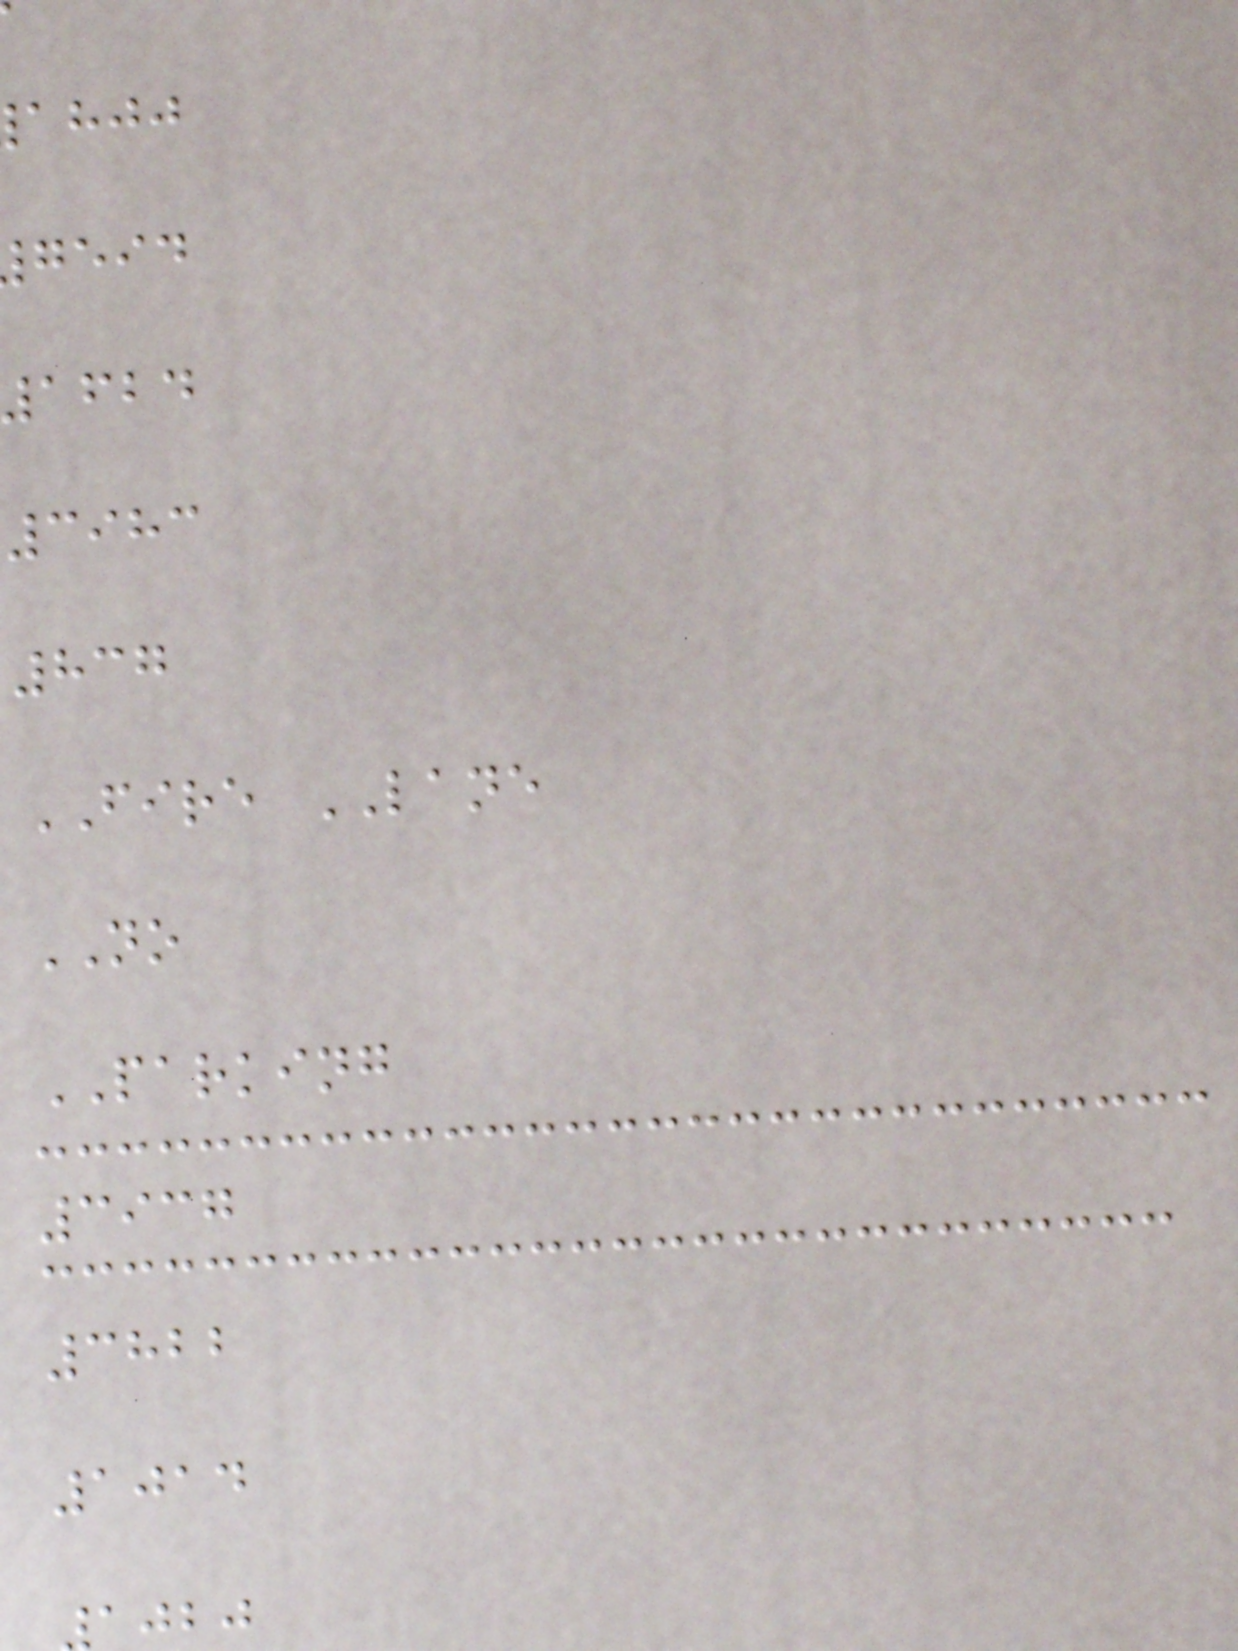ahjj
geid
afbd
3983
837
FIRE LANE
NO
PARKING
3937
3822
1014
